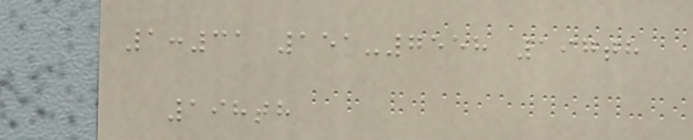1:31 151-7558 197th
198th
